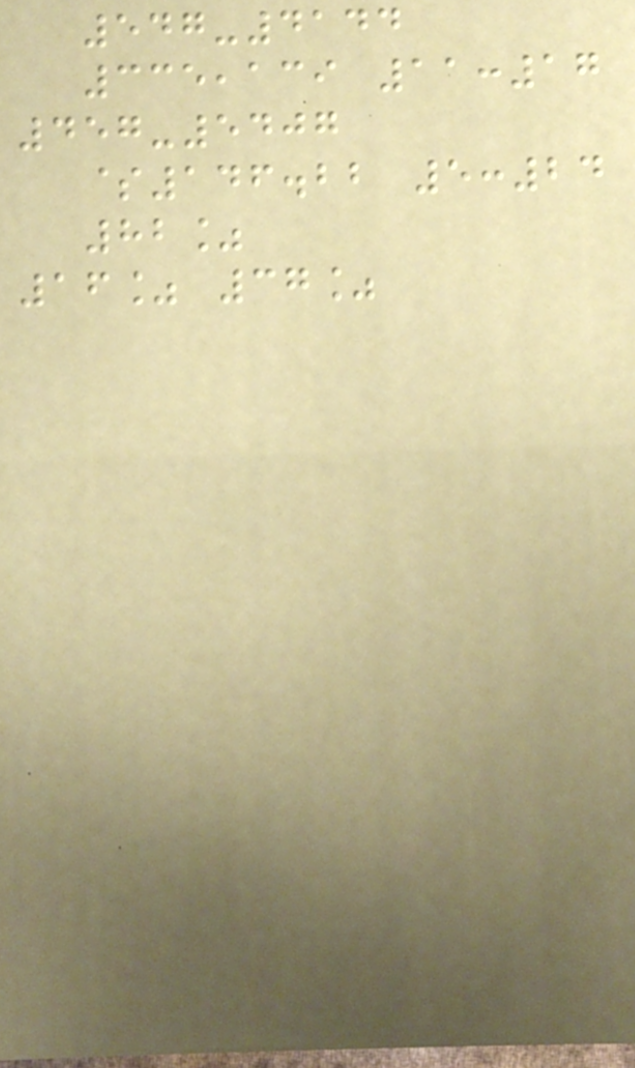547-4144
335,139 11:17
457-5407
$146.22 5:24
82%
16% 37%
